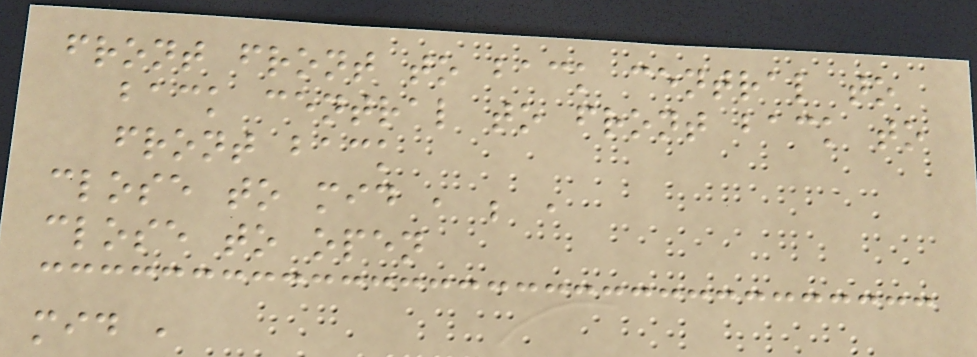front front to back central to
back central to front back to
front back
close to mid , ; ,
close to open
mid ,
